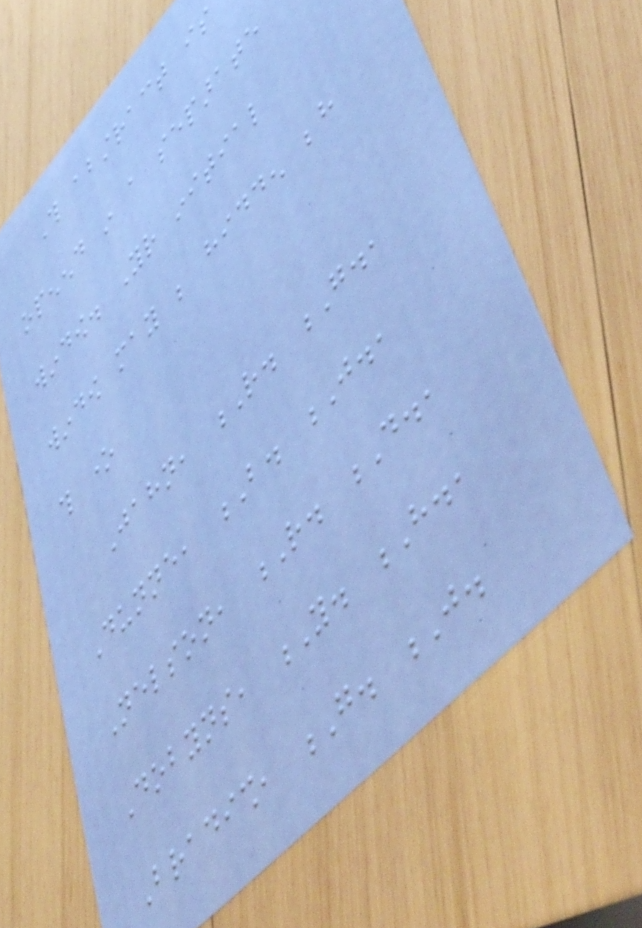This abstract is
openend in a separate
window. Your initial
window may be hidden behind
this one
Jahn, R. G.,
Dunne, B. J.,
Nelson, R. D.,
Dobyns, Y. H.,
Bradish, G. J.
